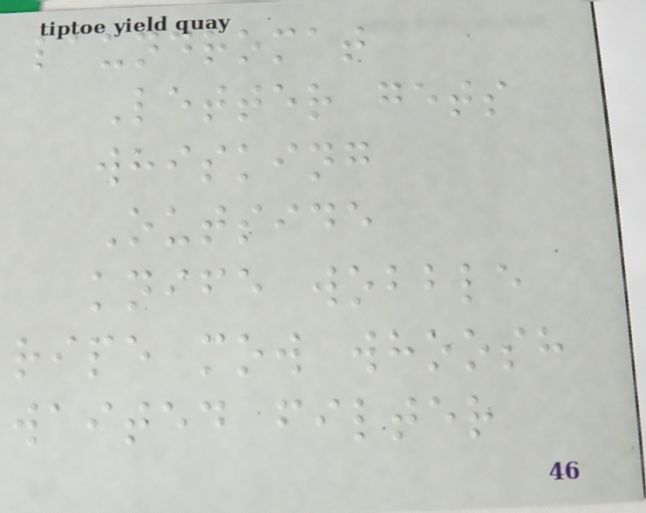laundromat
Letter gets
whisking
Outside
knife wobble
ripe mow whoosh
waited filter
